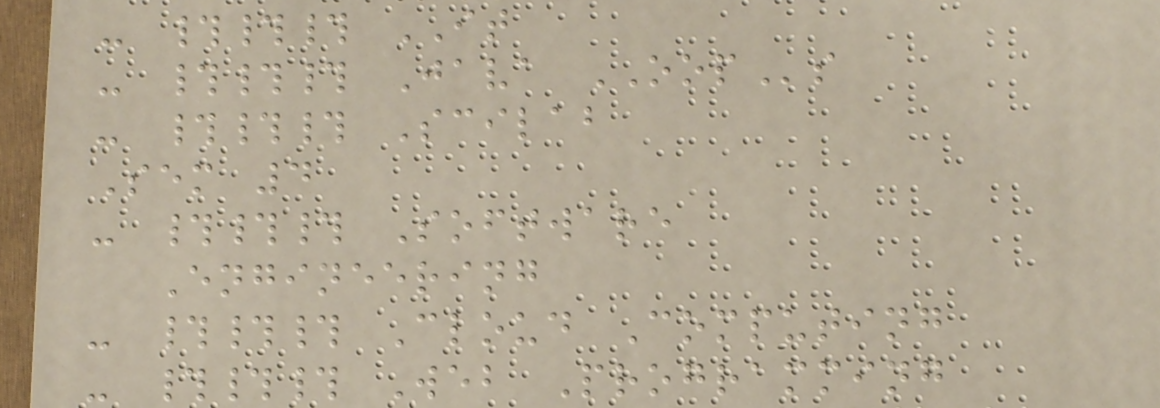- ### IT
- ### Java OOPs
- ### Scilab
Sem 4
- ### Software
Engineering
- ### Cloud Computing
- ### Web Programming
